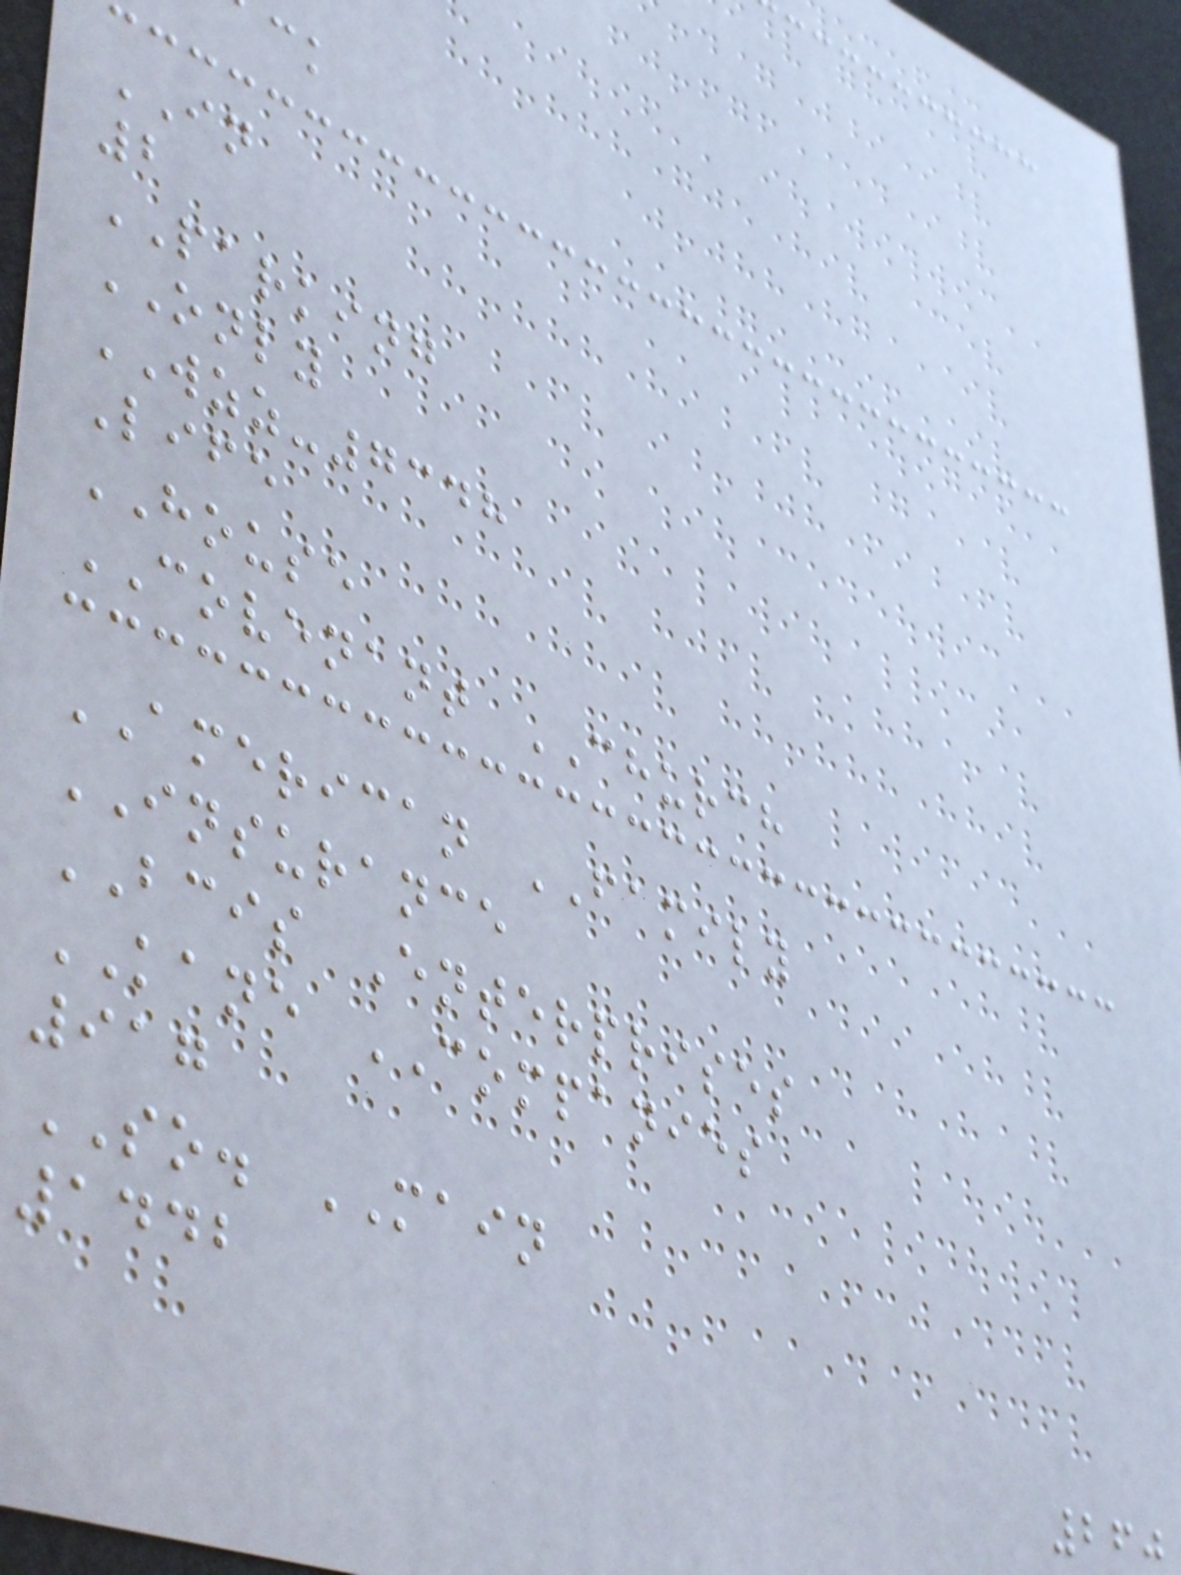IN
2
PARKING
ONLY
WZZ-7348
Life
HOUSE
COVENANT CHURCH
AMERICAN FAMILY
INSURANCE
BCIS Enterprises
KANE COMPANIES
917
SO. MAIN
1442
